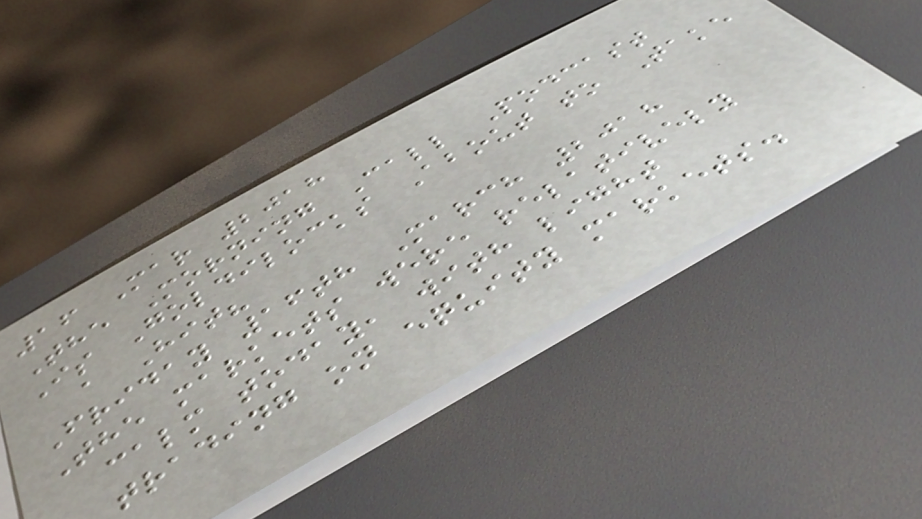16 Mar 2018
The Morning Call Podcast
Is Goldilocks About to Take
a Hit?
Friday 16th March 2018
The markets were relatively
calm today, with light
trading on equity markets.
